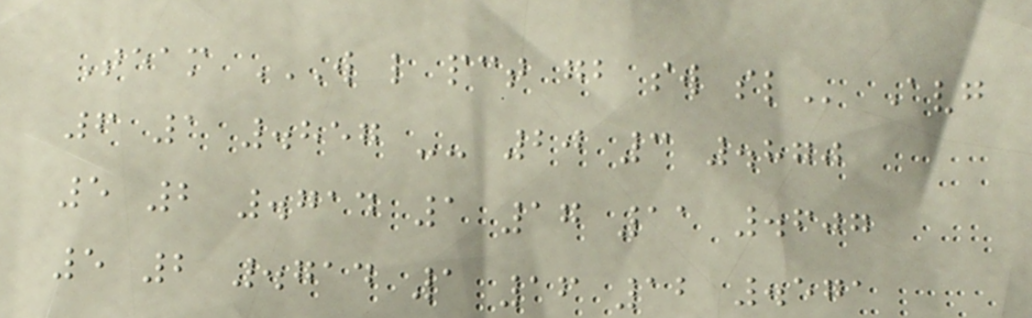Team W L PCT GB SW SL Avg
6 1 .857 -- 20 3 .870
5 2 .714 1 17 11 .607
5 2 .714 1 16 12 .571
